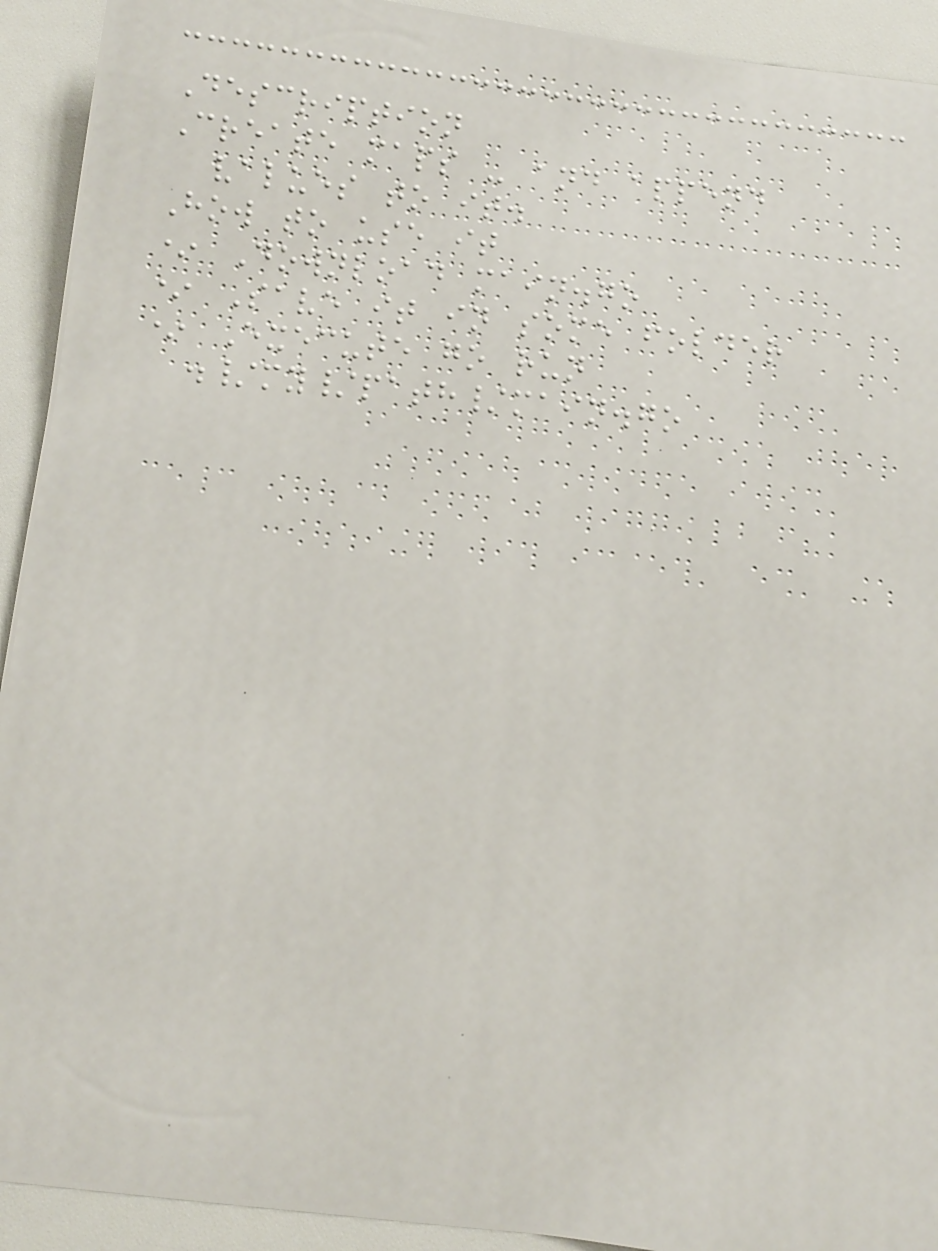Description
Create maps - and append
values to it.
How to use it
* Download main.go
* Save it in some folder
* Execute go run
./my/path/main.go
